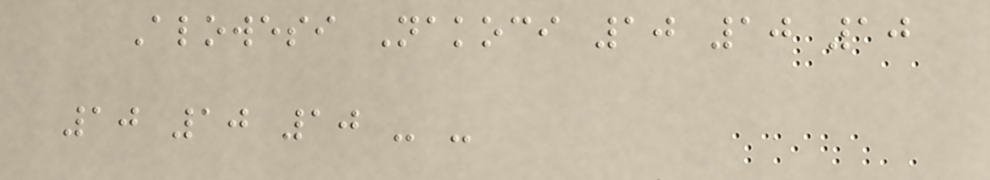Alowesi Nakoci 10 10 10
10 10 10 - -
